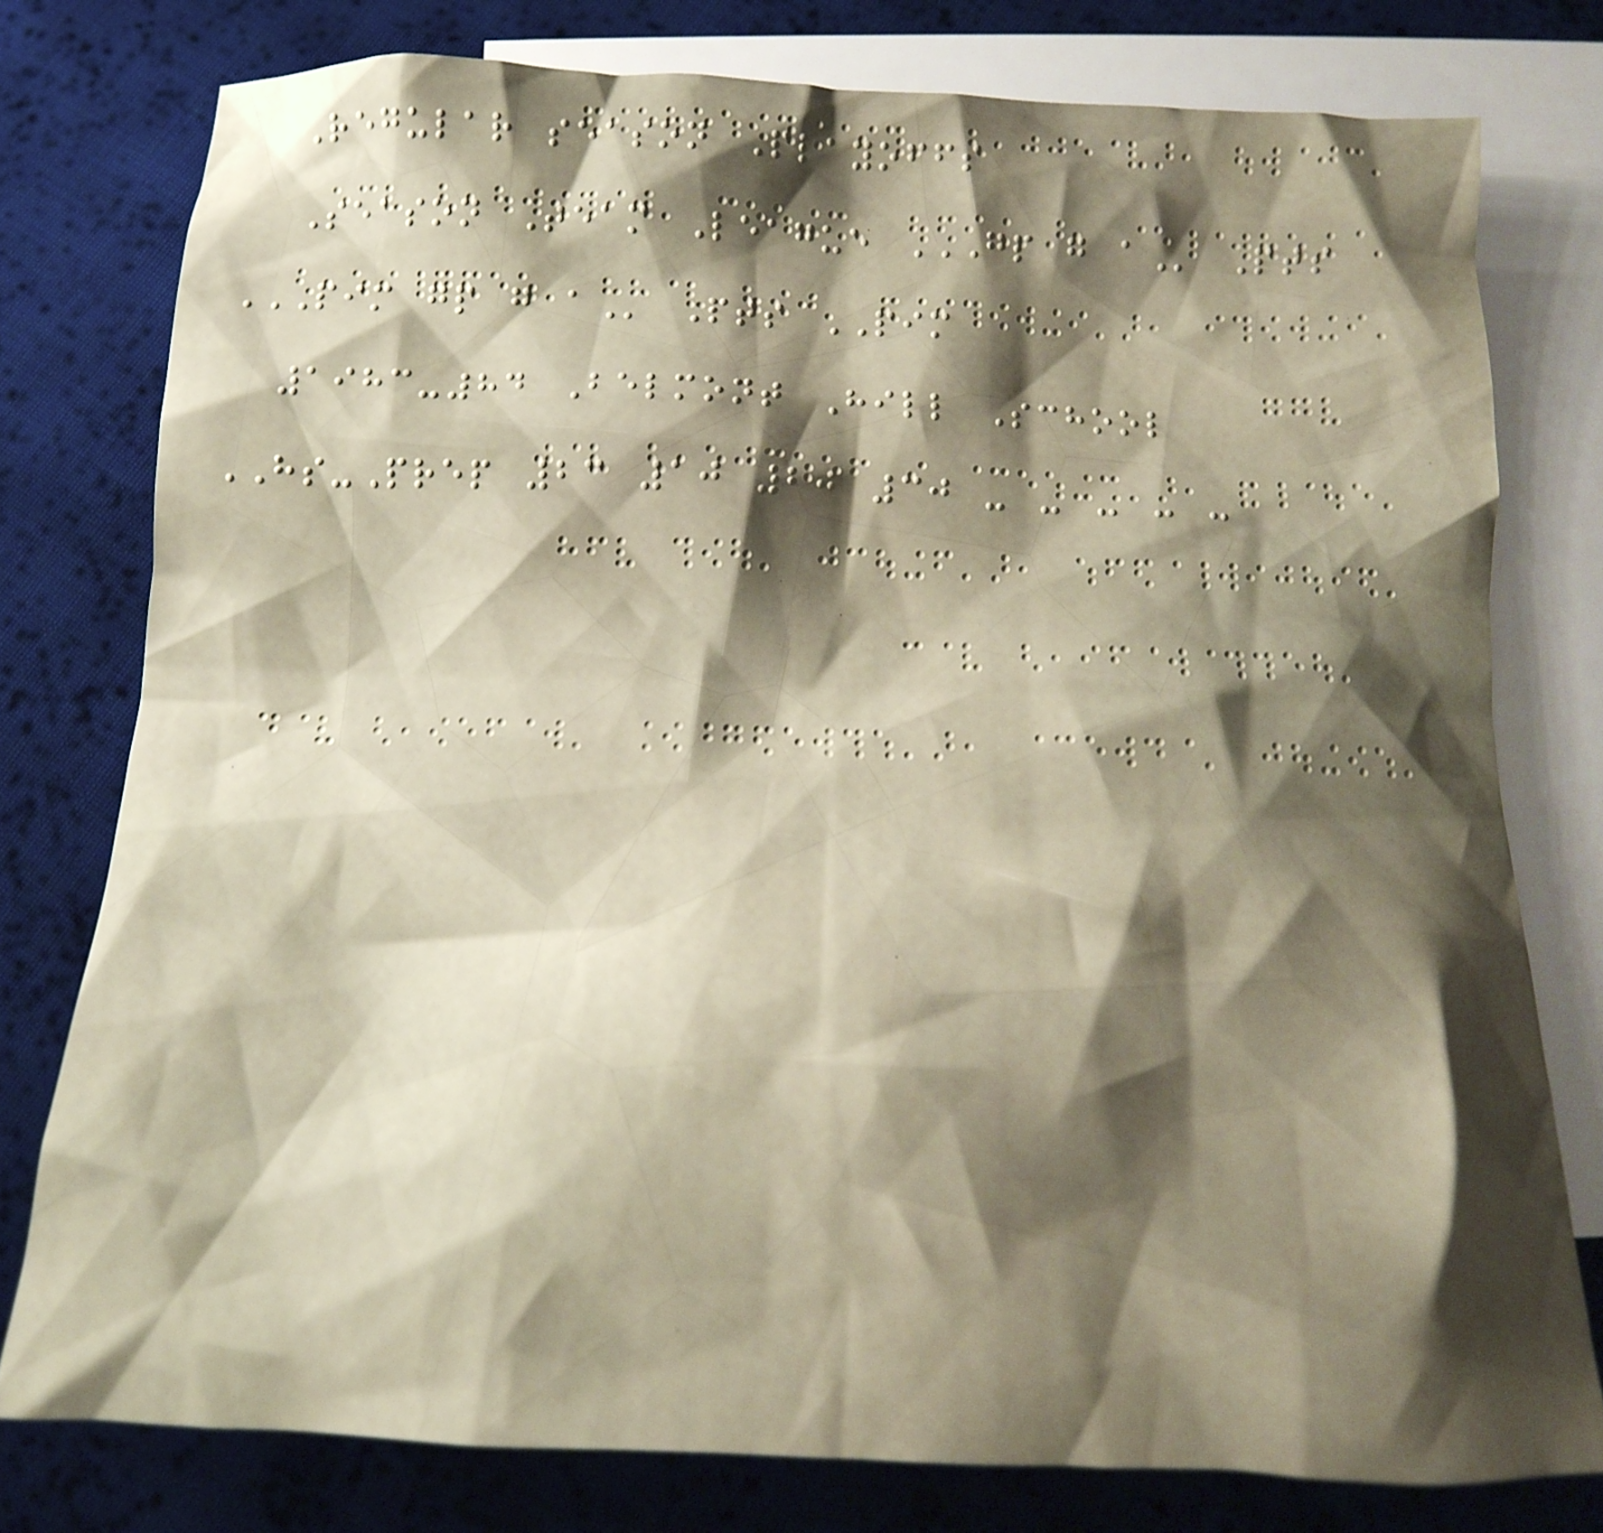Regular season Playoffs
Season Team League GP G A Pts
PIM GP G A Pts PIM
1983-84 Belmont Hill School
HS-Prep 23 10 20 30 - - - - -
